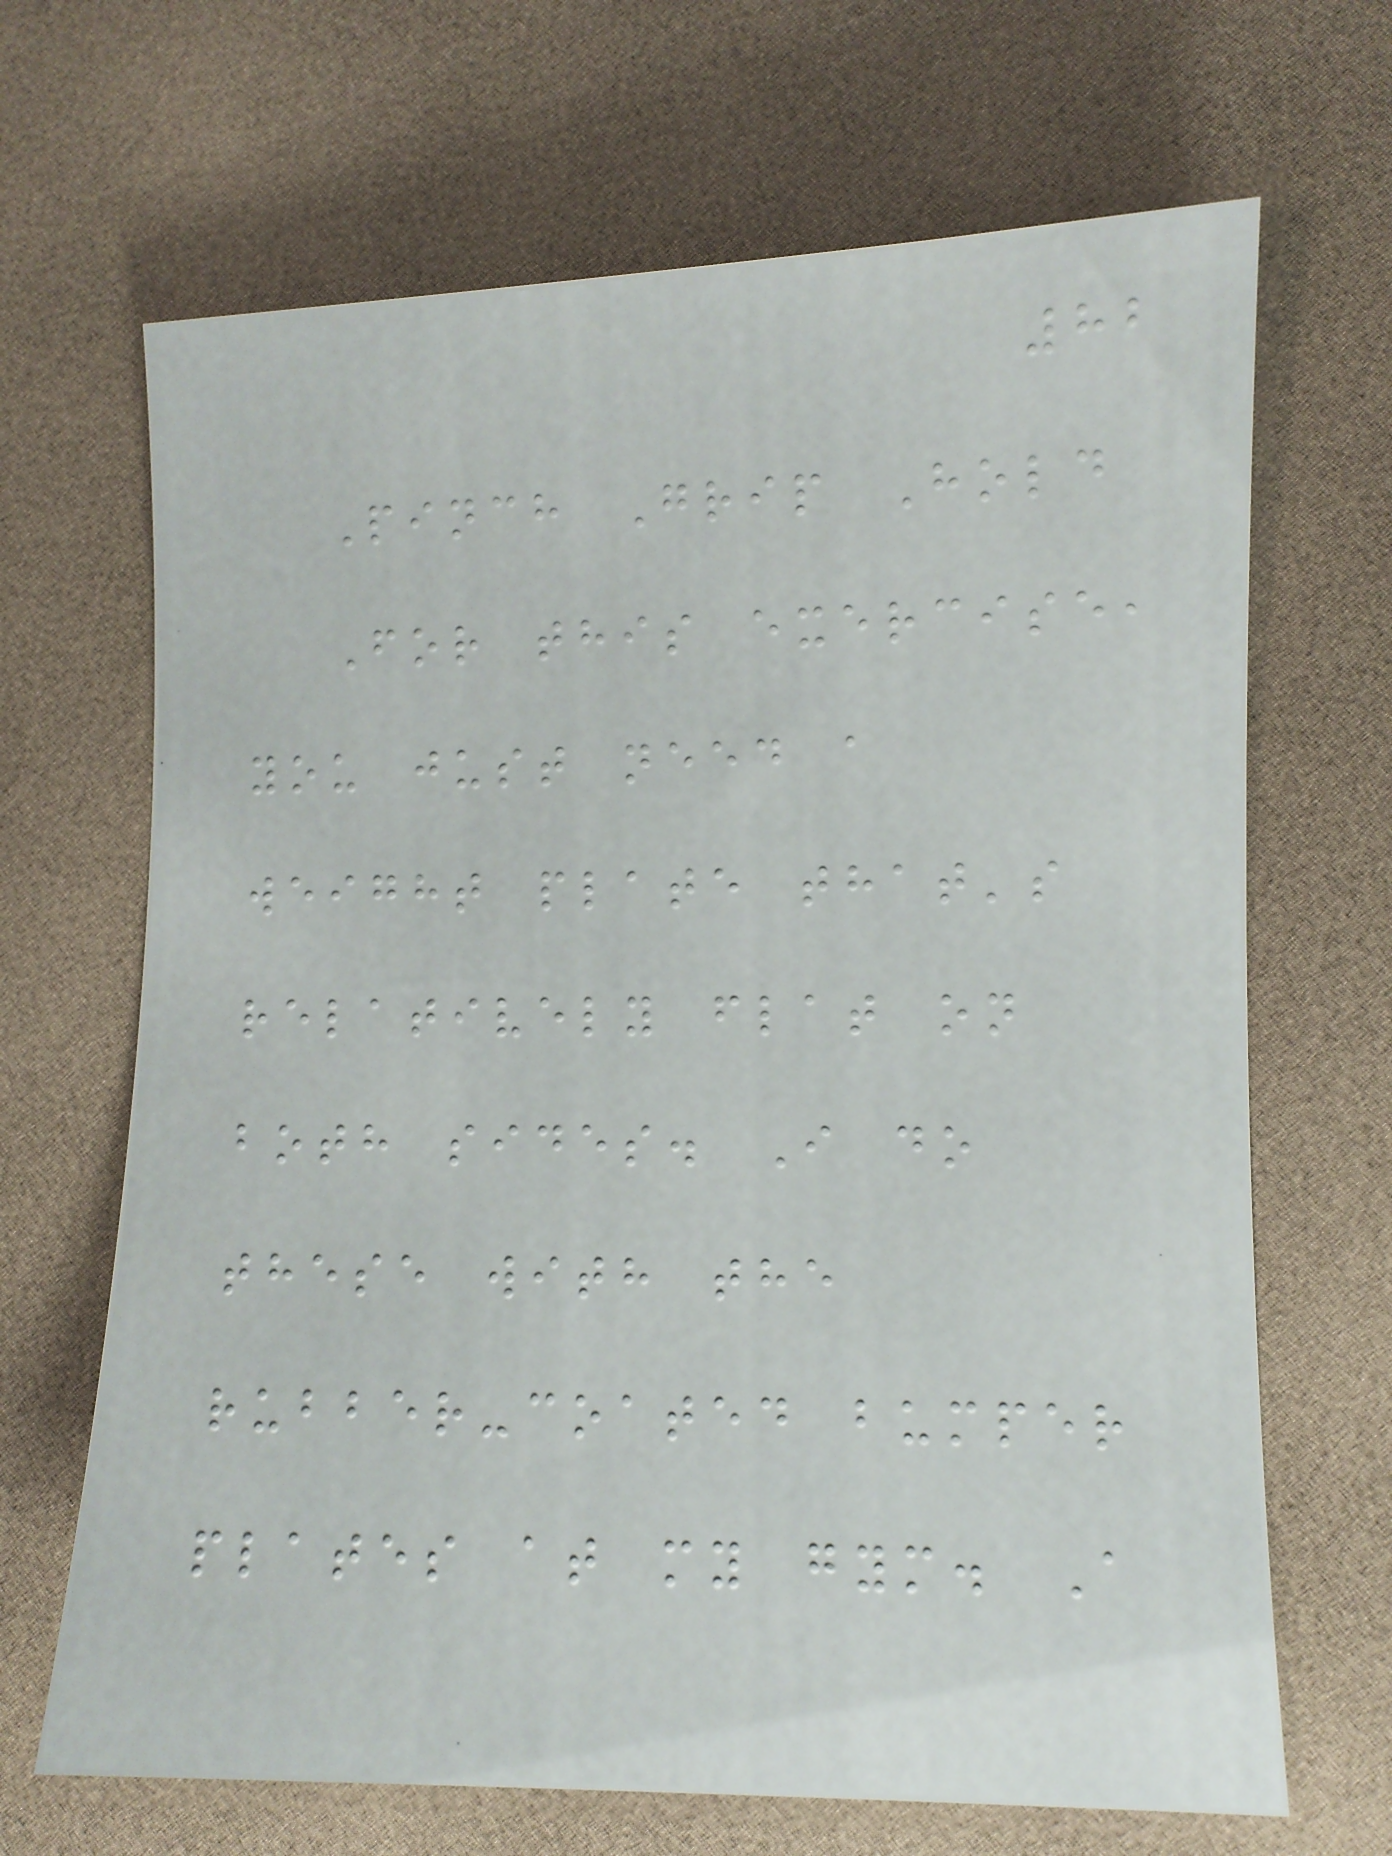82
Pinch Grip Hold
For this exercise,
you just need a
weight plate that's
relatively flat on
both sides. I do
these with the
rubber-coated bumper
plates at my gym. A
